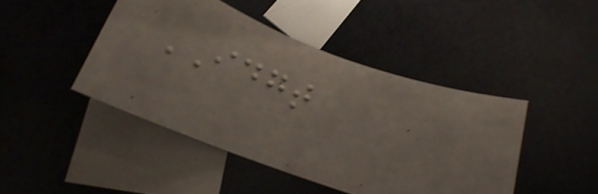IDGT
